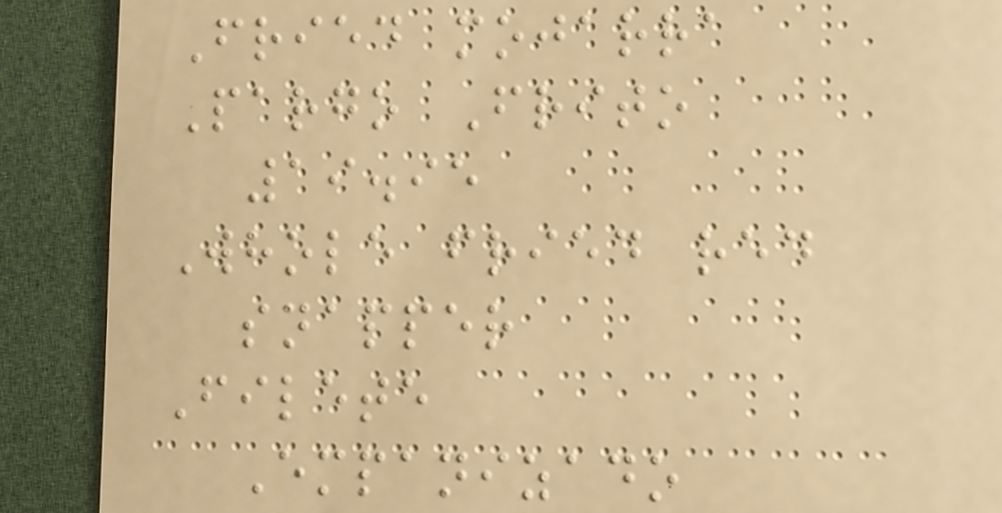Fried mojarra
Pargo Frito
19.95
Whole fried red
snapper
Filete
Empanizado
